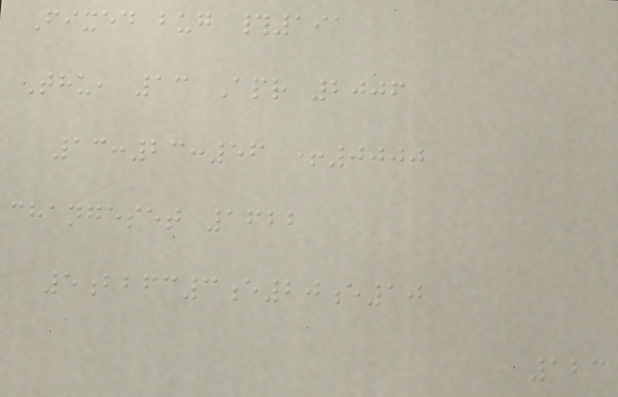Fixed bug #191
Thu, 13 Apr 2006
13:23:56 +0000
changeset 1622
5bbfc3e20e10
123
